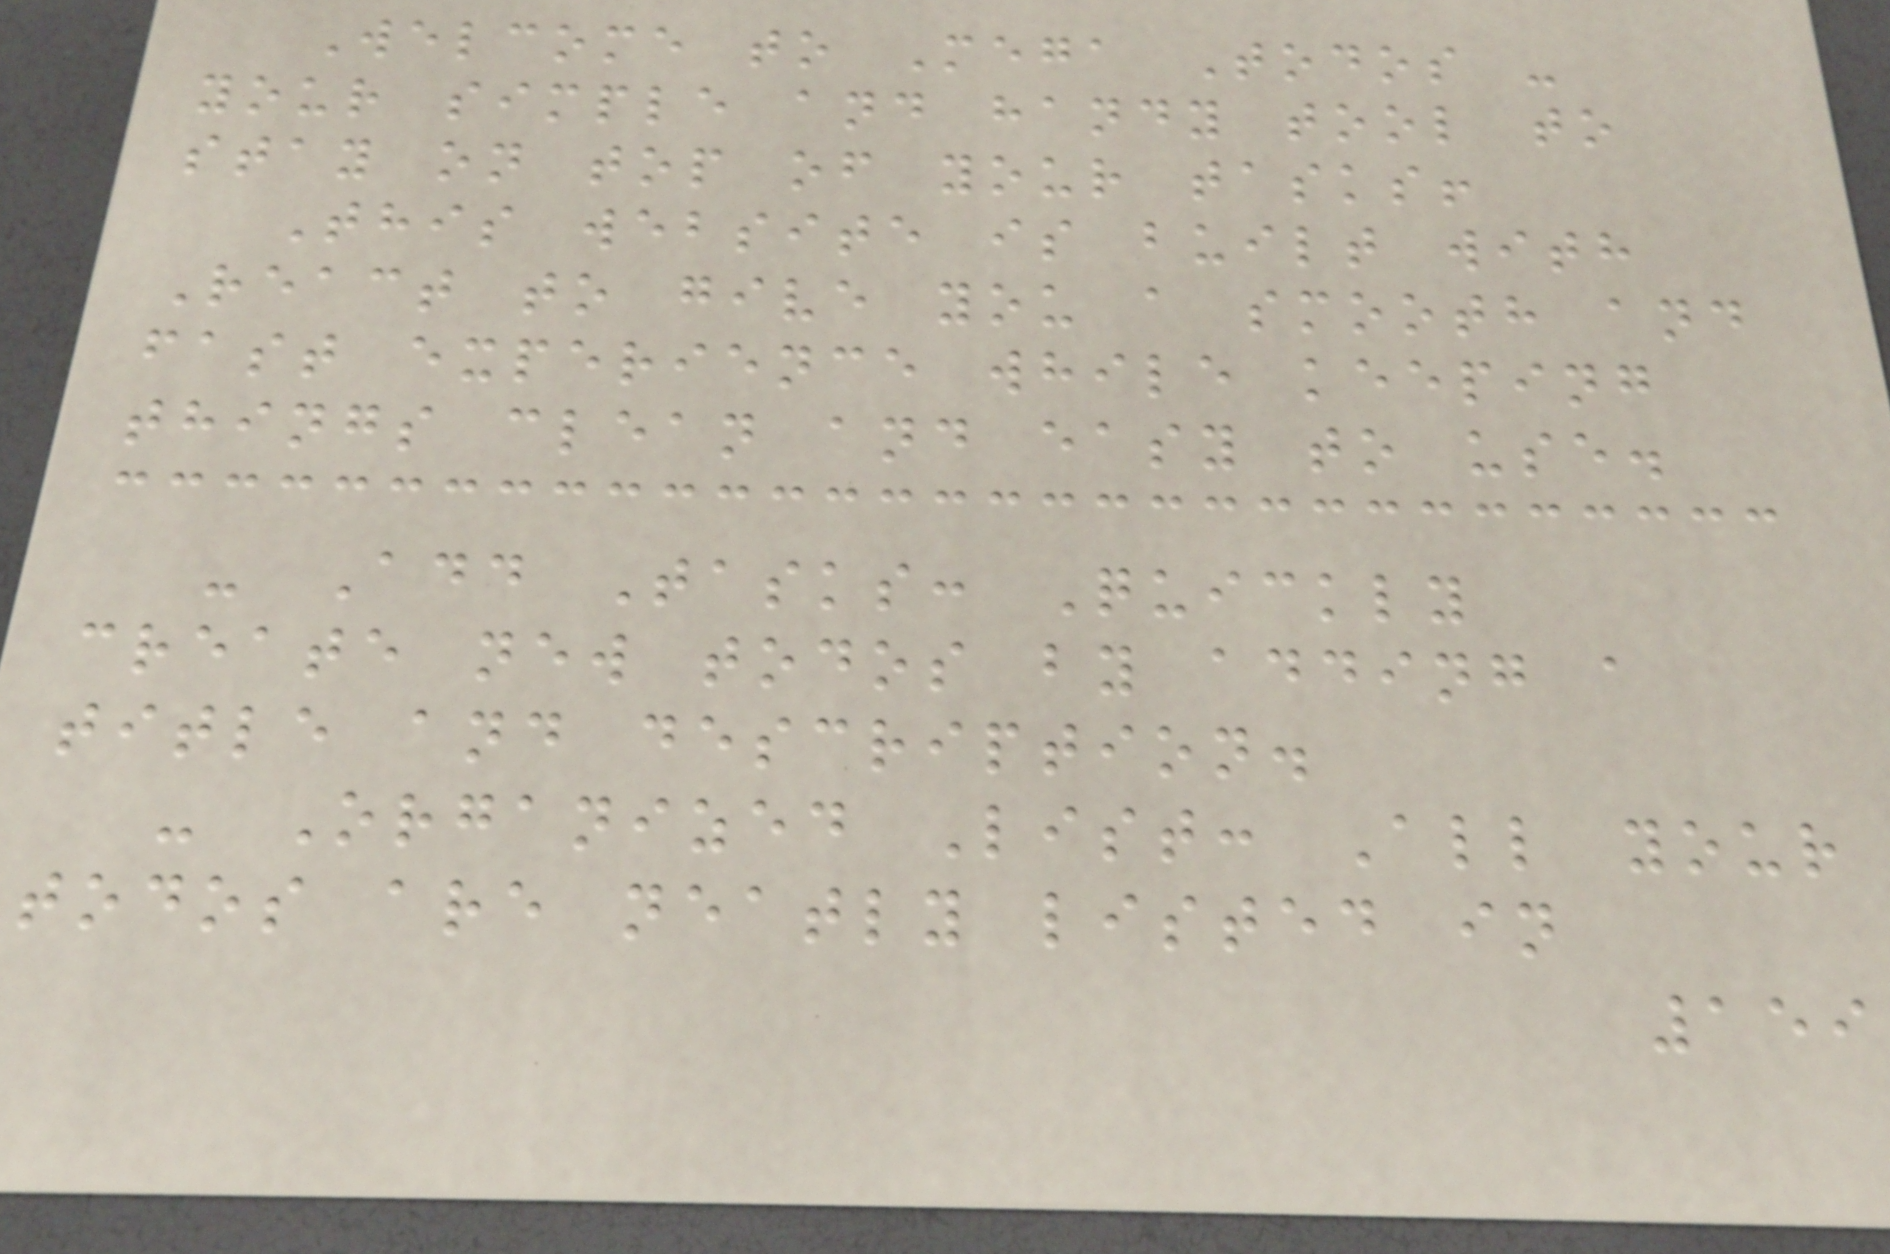Welcome to Mega Todos -
your simple and handy tool to
stay on top of your tasks!
This website is built with
React to give you a smooth and
fast experience while keeping
things clean and easy to use.
- Add Tasks: Quickly
create new todos by adding a
title and description.
- Organized List: All your
todos are neatly listed in
159
